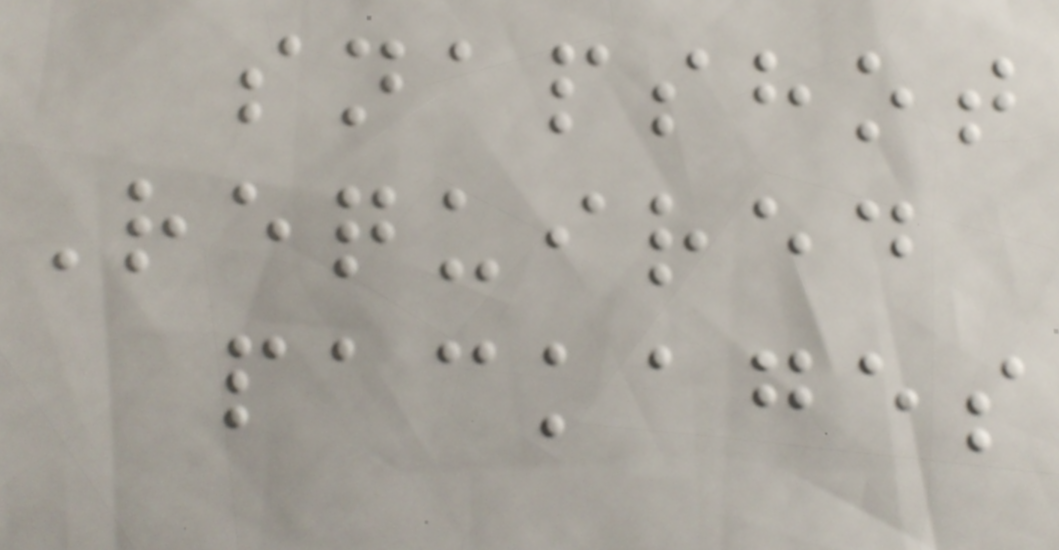snapshot
Required
packages
